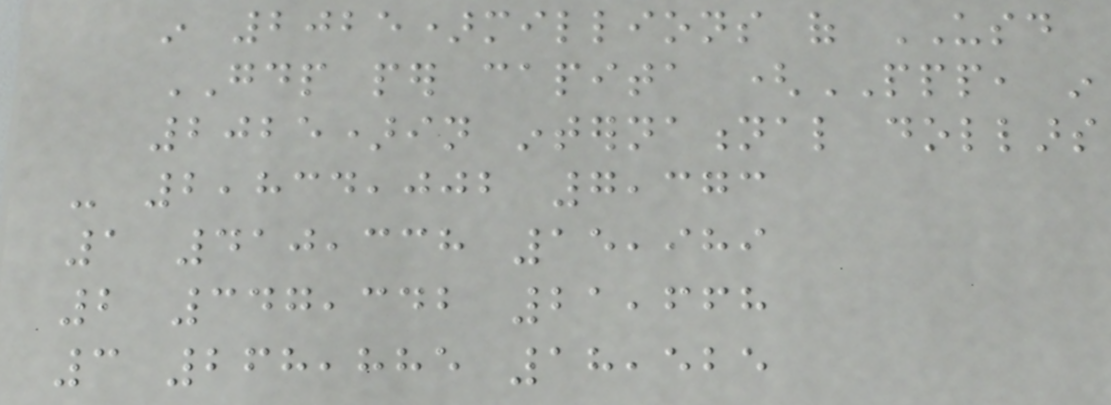in 2025)millions of USD
GDP per capita (PPP, in
2025)in international dollars
- 2,834,002 7,373
1 410,338 15,989
2 347,342 21,668
3 268,885 18,525
